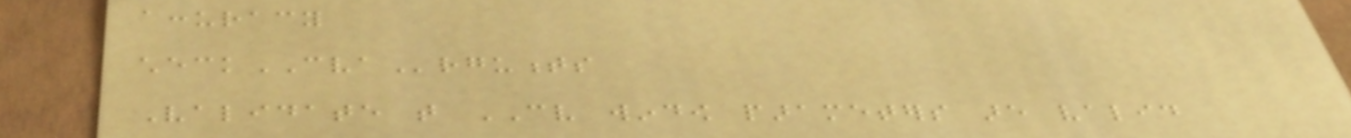accuracy
checkCVArguments
Validate that CV window parameters are valid
